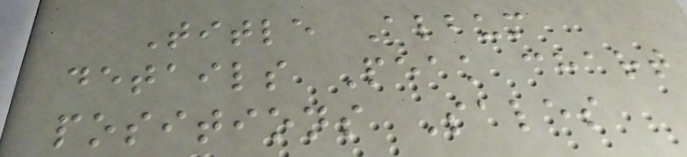Title Album
details Peak chart
positions Sales
